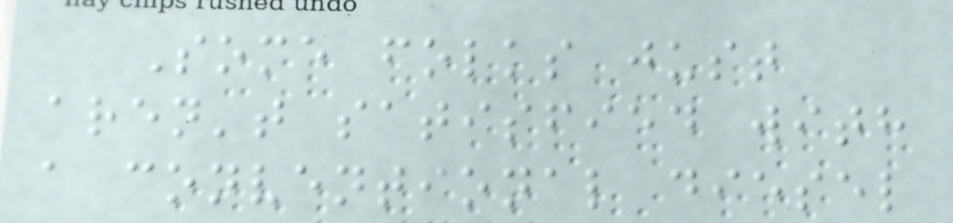Some folks just
aren't satisfied with
a conventional diesel
